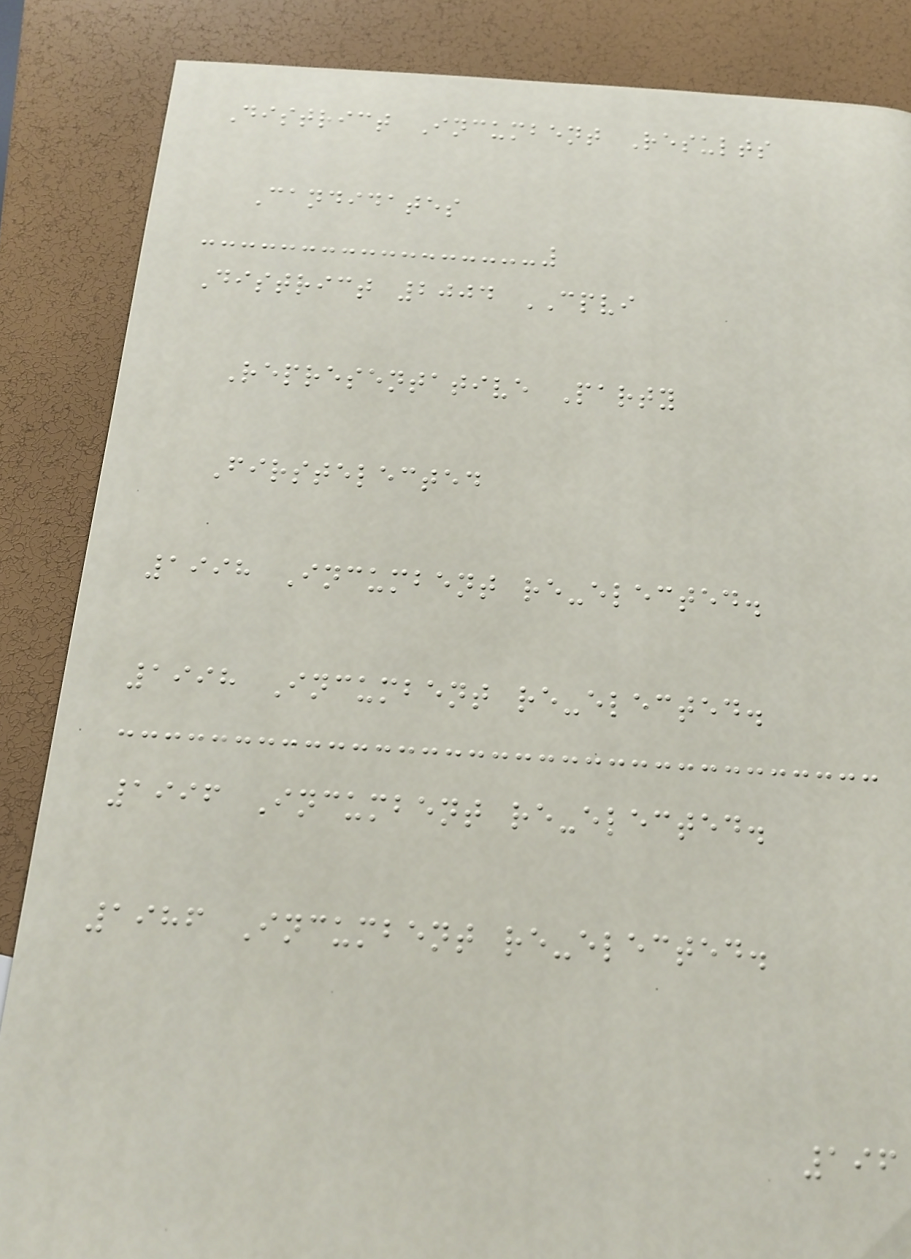District Incumbent Results
Candidates
District 2004 CPVI
Representative Party
Firstelected
1998 Incumbent re-elected.
1998 Incumbent re-elected.
1996 Incumbent re-elected.
1986 Incumbent re-elected.
196
